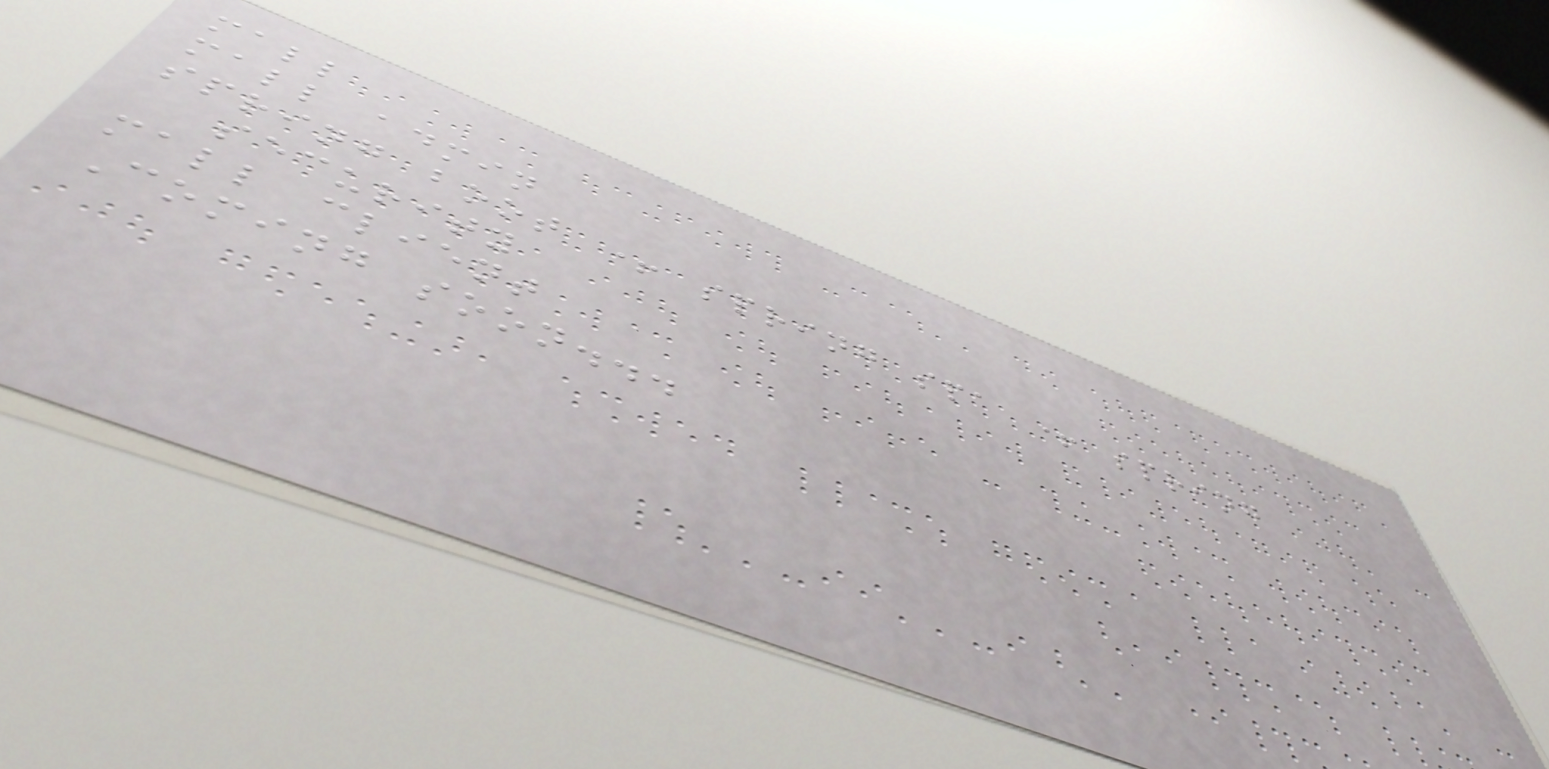mall
mall admin
spring boot + spring spa + spring
security
mall client
Coming soon...
